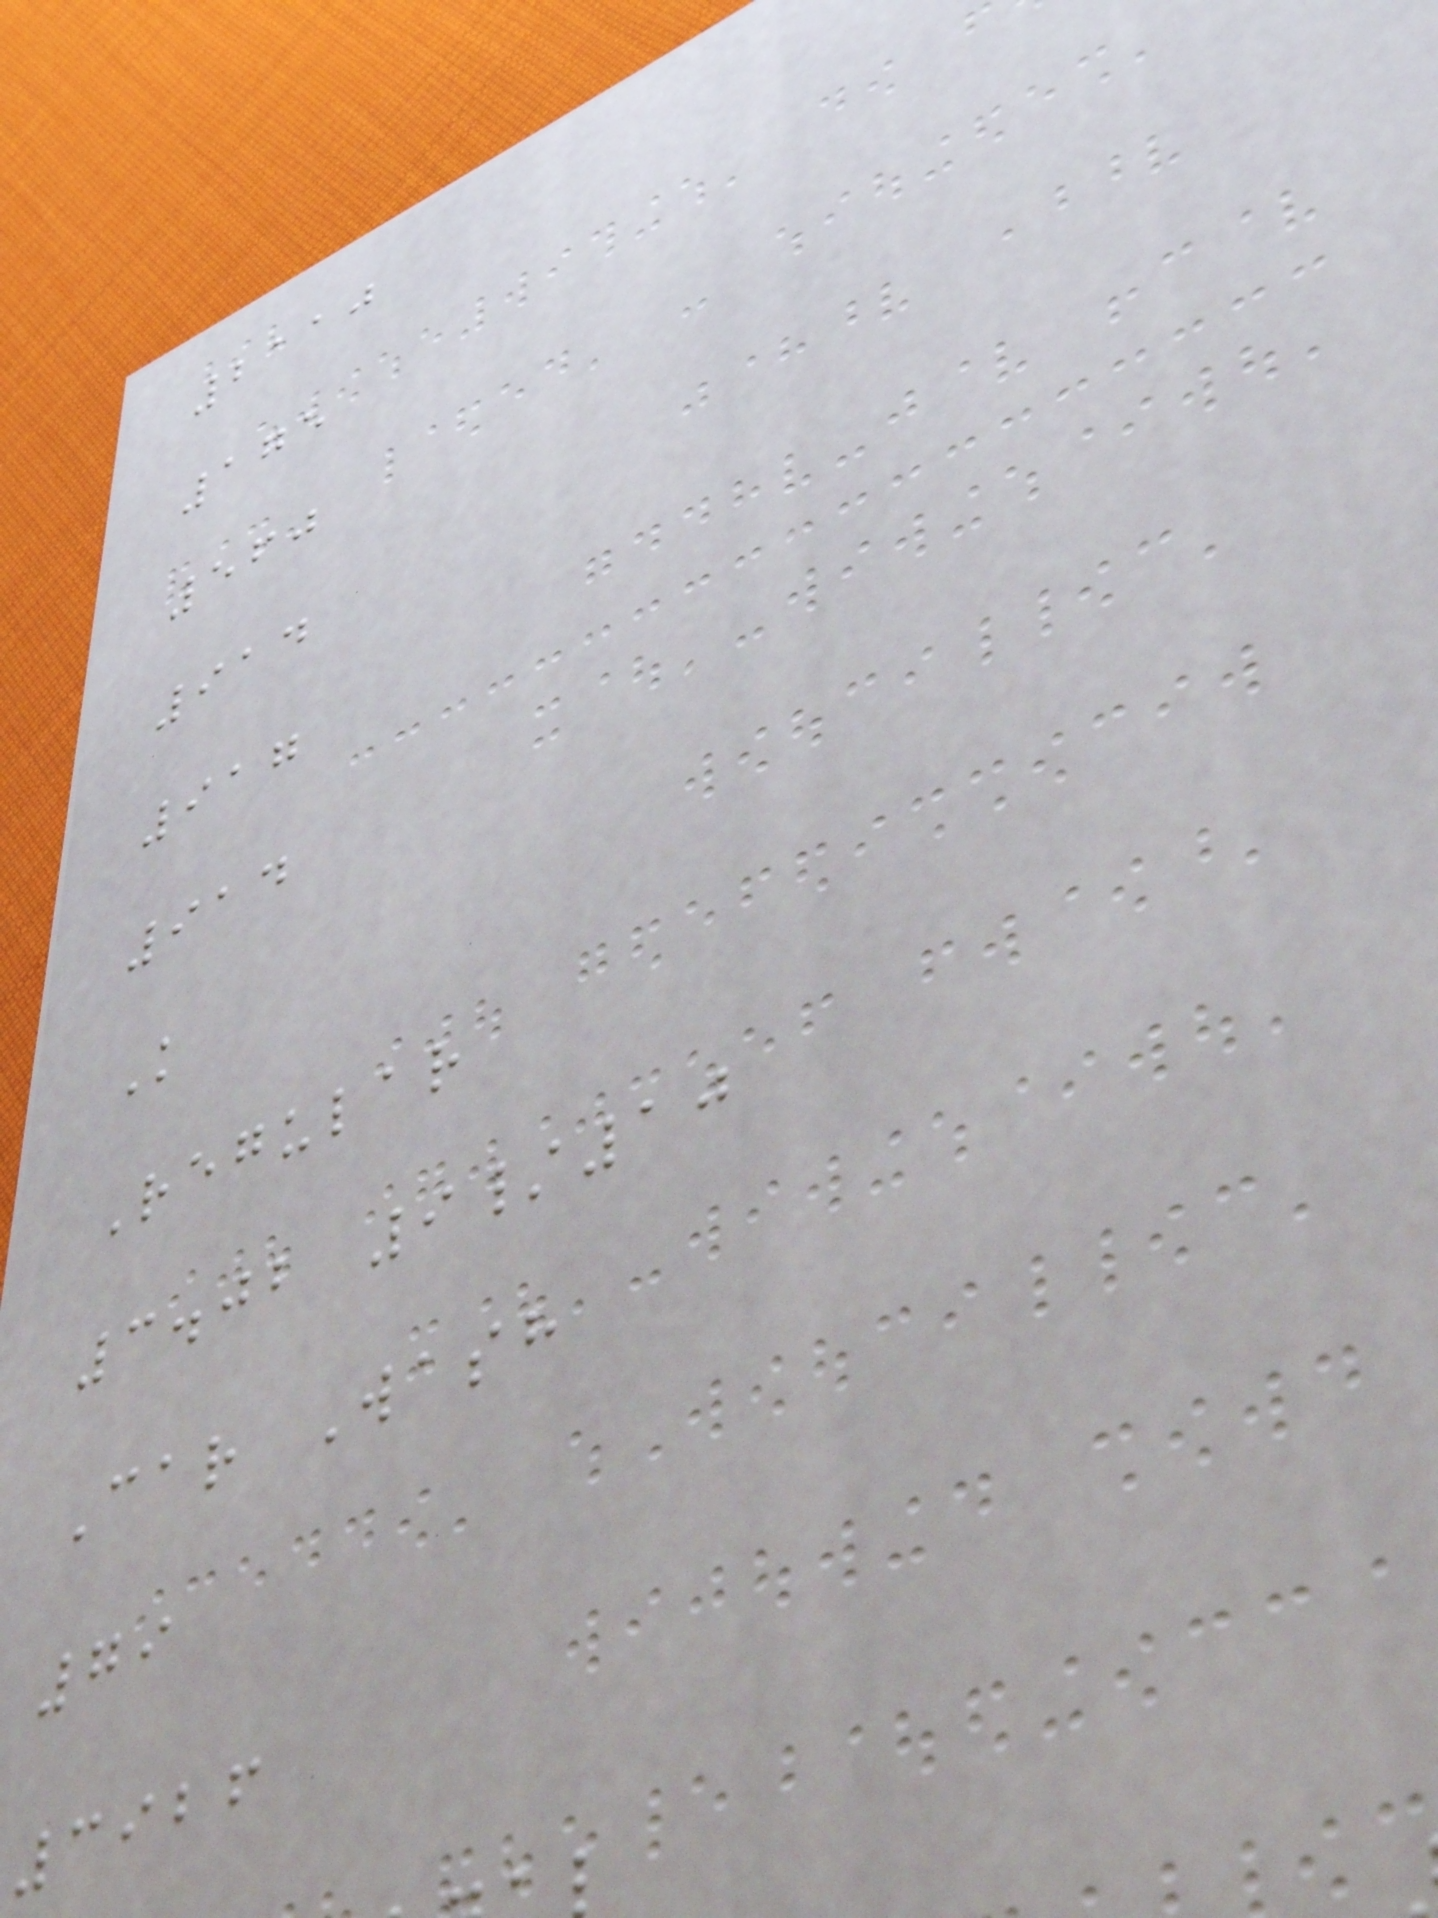2110
175
560
914
917
914
K
Regular
3.02 9/10
Car Wash
79
3926
